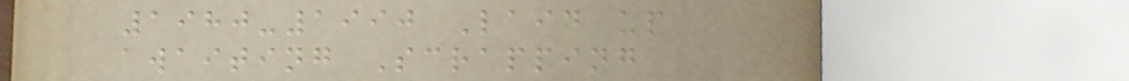1980-1990 Laid up
awaiting Scrapping
